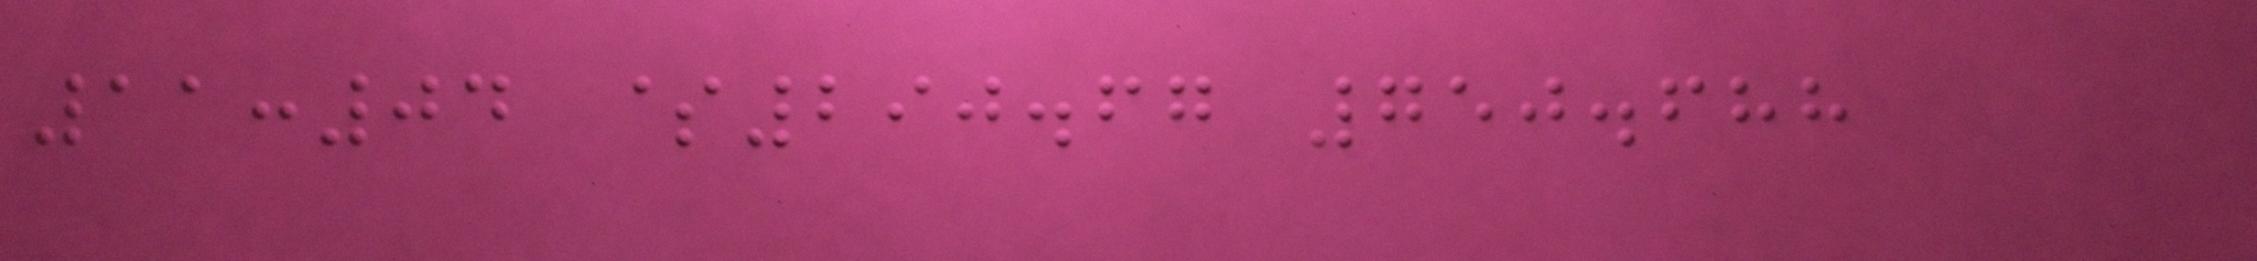11:04 $290.67 750.688
